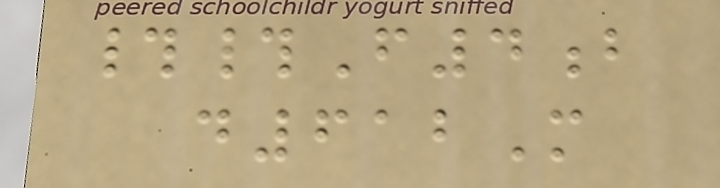##F4b
d612M
